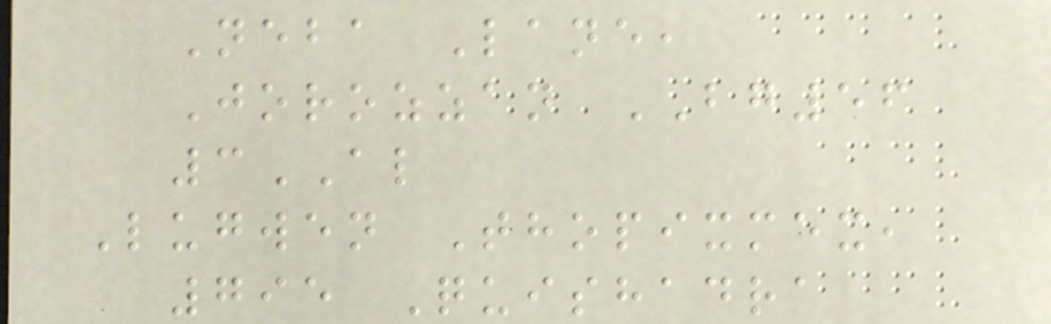Neba Lane,
Jorozzan BG56
3AL
Lugwen Thopixmex,
795 Quishadra
